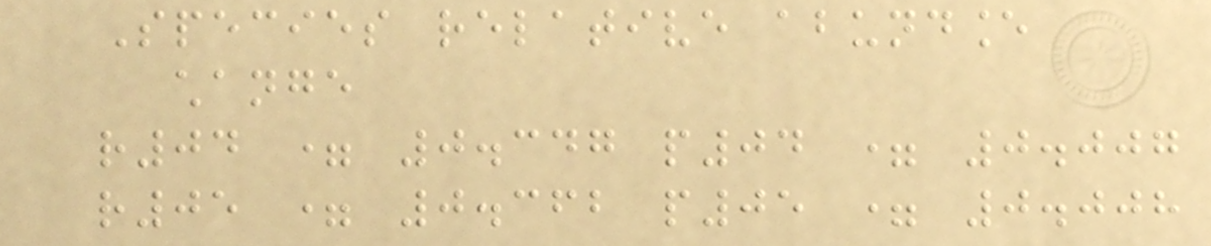Species relative abundance
change
r04 = 0.347 p04 = 0.007
r05 = 0.362 p05 = 0.008
